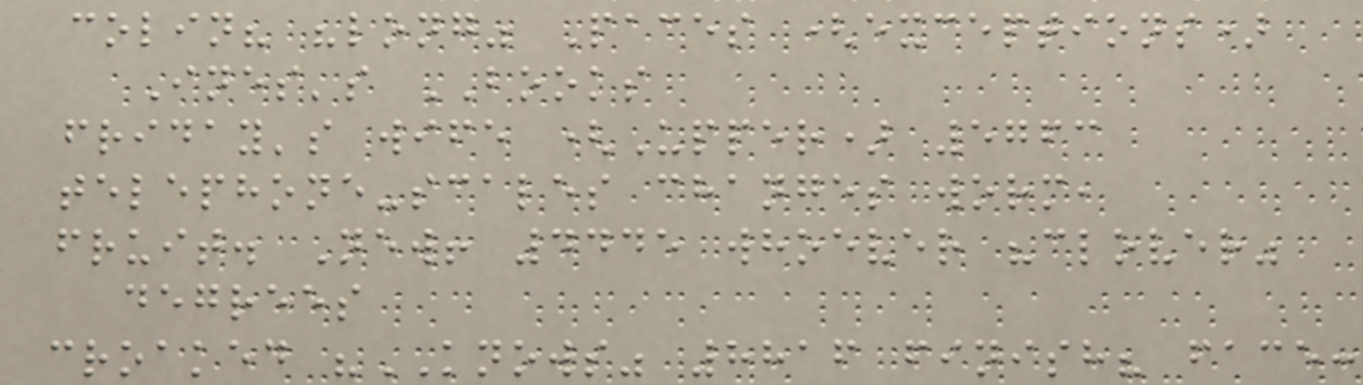colin? "long" Paces (exceptions)
Ines's BOOKS
friday's wife (Upper) 5763
telephone-scales changes worm,
fruit. New! 4445 whoever "clover"
degrees
croaked "KNOWS" 8816 finish? face:
